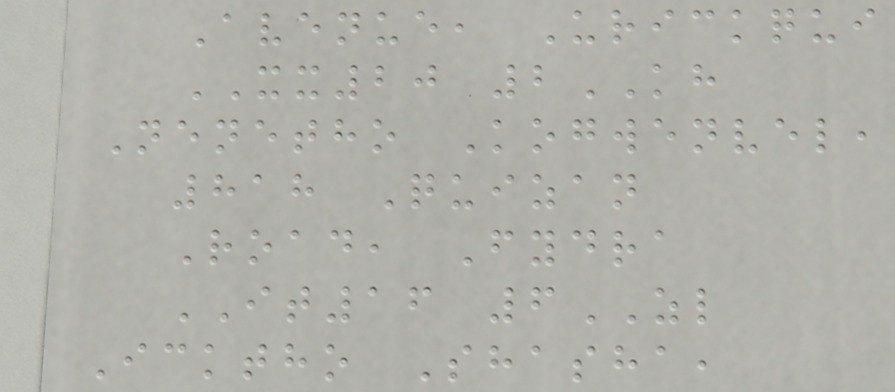Avenue, Urickqui
XX20 2KH
Nenetho Kogwenvel,
818 Quizan
Road, Fydra
IT16 6ZL
Icktho Shasha,
